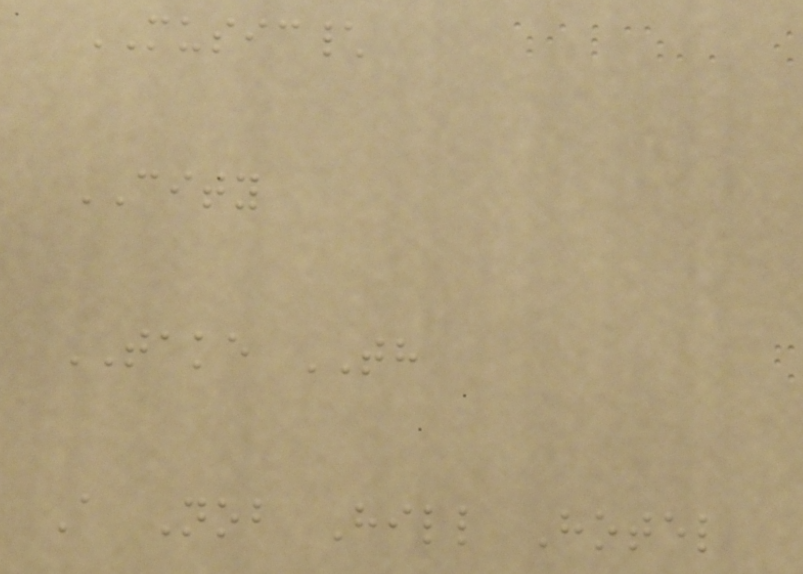MUSIC\
CITY
TAKE TH
A Nob Hill Hotel
